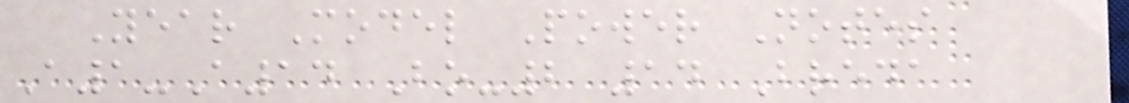Year Model Power Notes
A1-A14 Bo-2 14 Breda
